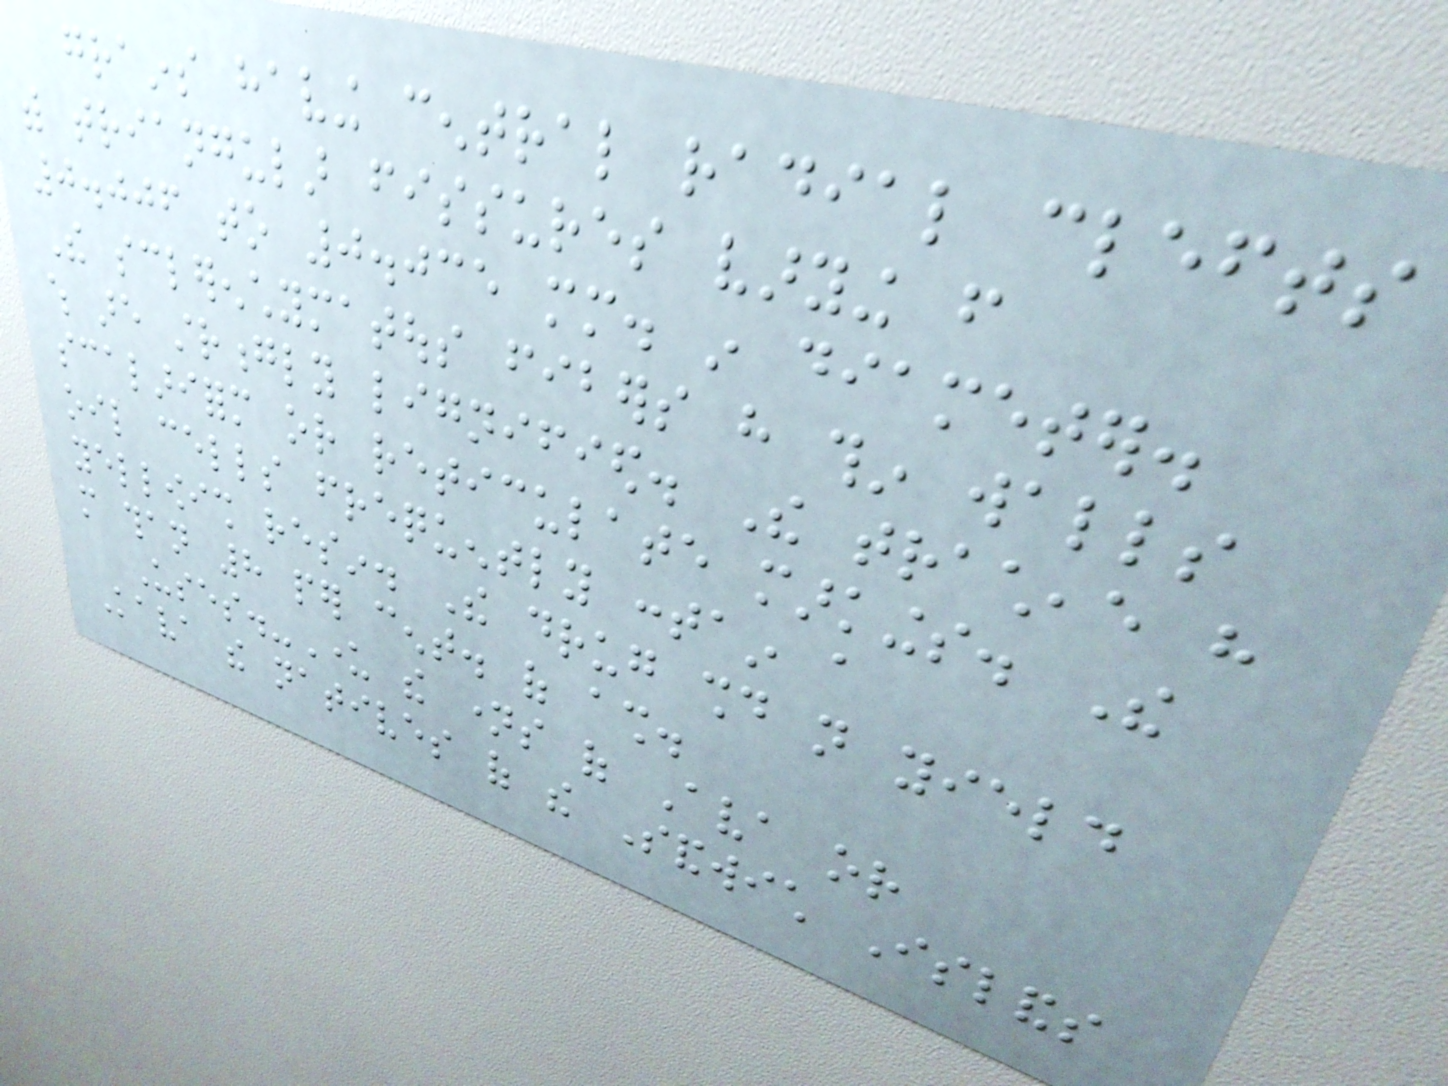grains having central radial clefts
with triangular fissures varying from
0.006 to 0.035 mm. in diameter.
The sclerenchymatous fibers have thin walls
which are strongly lignified. The tracheae have
scalariform or reticulate markings. The
oil cells frequently contain a
yellowish resin. The drug should not yield
more than 8 per cent. of ash.
Uses.-Under the names of Ava or
Kava the natives of the Sandwich Islands
